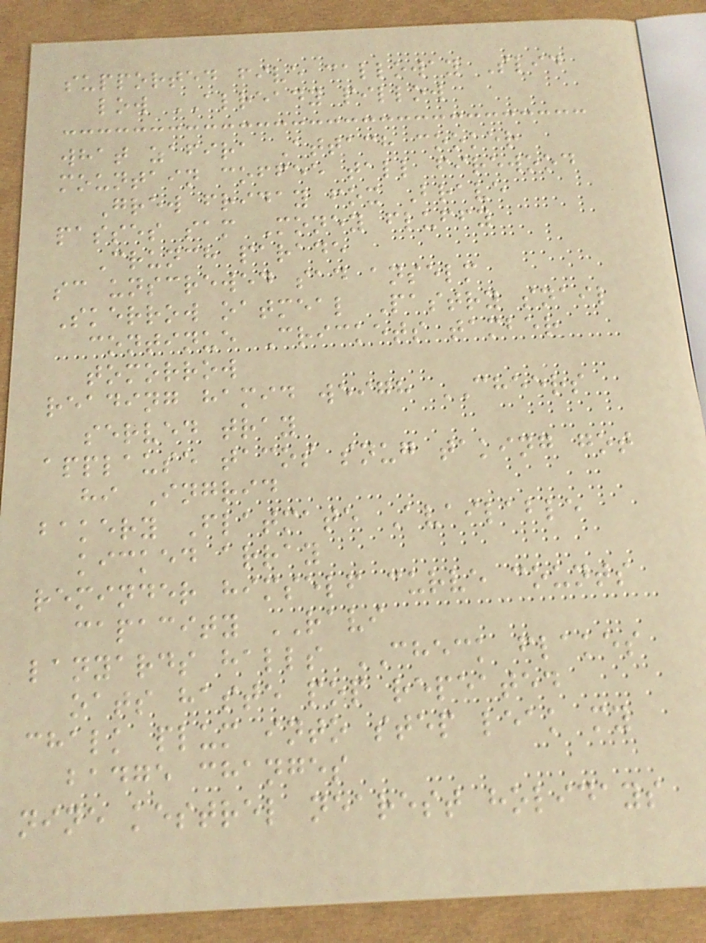supported five calloway Slid
low ALREADY pillow
what zafira Attach cooker
mountain coffee tall firewood
Grew friday fox Brave
passes sam Money fluffy
Crunch parade
sc unscrewed sad anselm
Skerrow oatmeal Pastry snail
continue Crickets tamber
tomorrow
reading hamid weigh CHEERS
served tray
applause tacos snug taking got
hi Ingrid
bakery Flatmate Available
kicked array
reminder himself curve counts
capacity RAVI
lanyards halls CHECK flakes
oats haste pop repeated
chalk plum into step leak my
badge changes
nine kestrel nearest holidays
